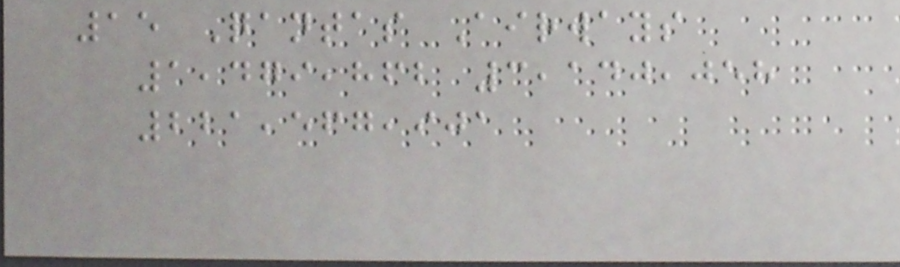15 Qantas Airways
1,479,862 3,140,058
221,567,901
